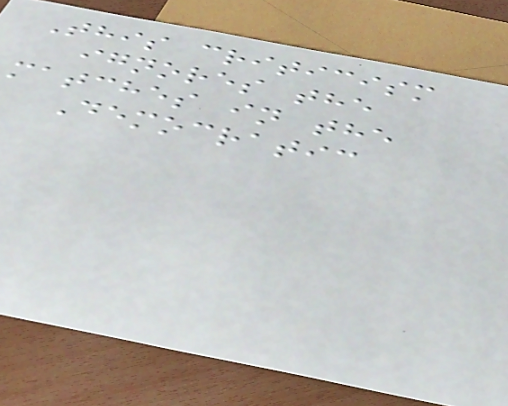This criticism
ignores the
matches in the
Democratic
